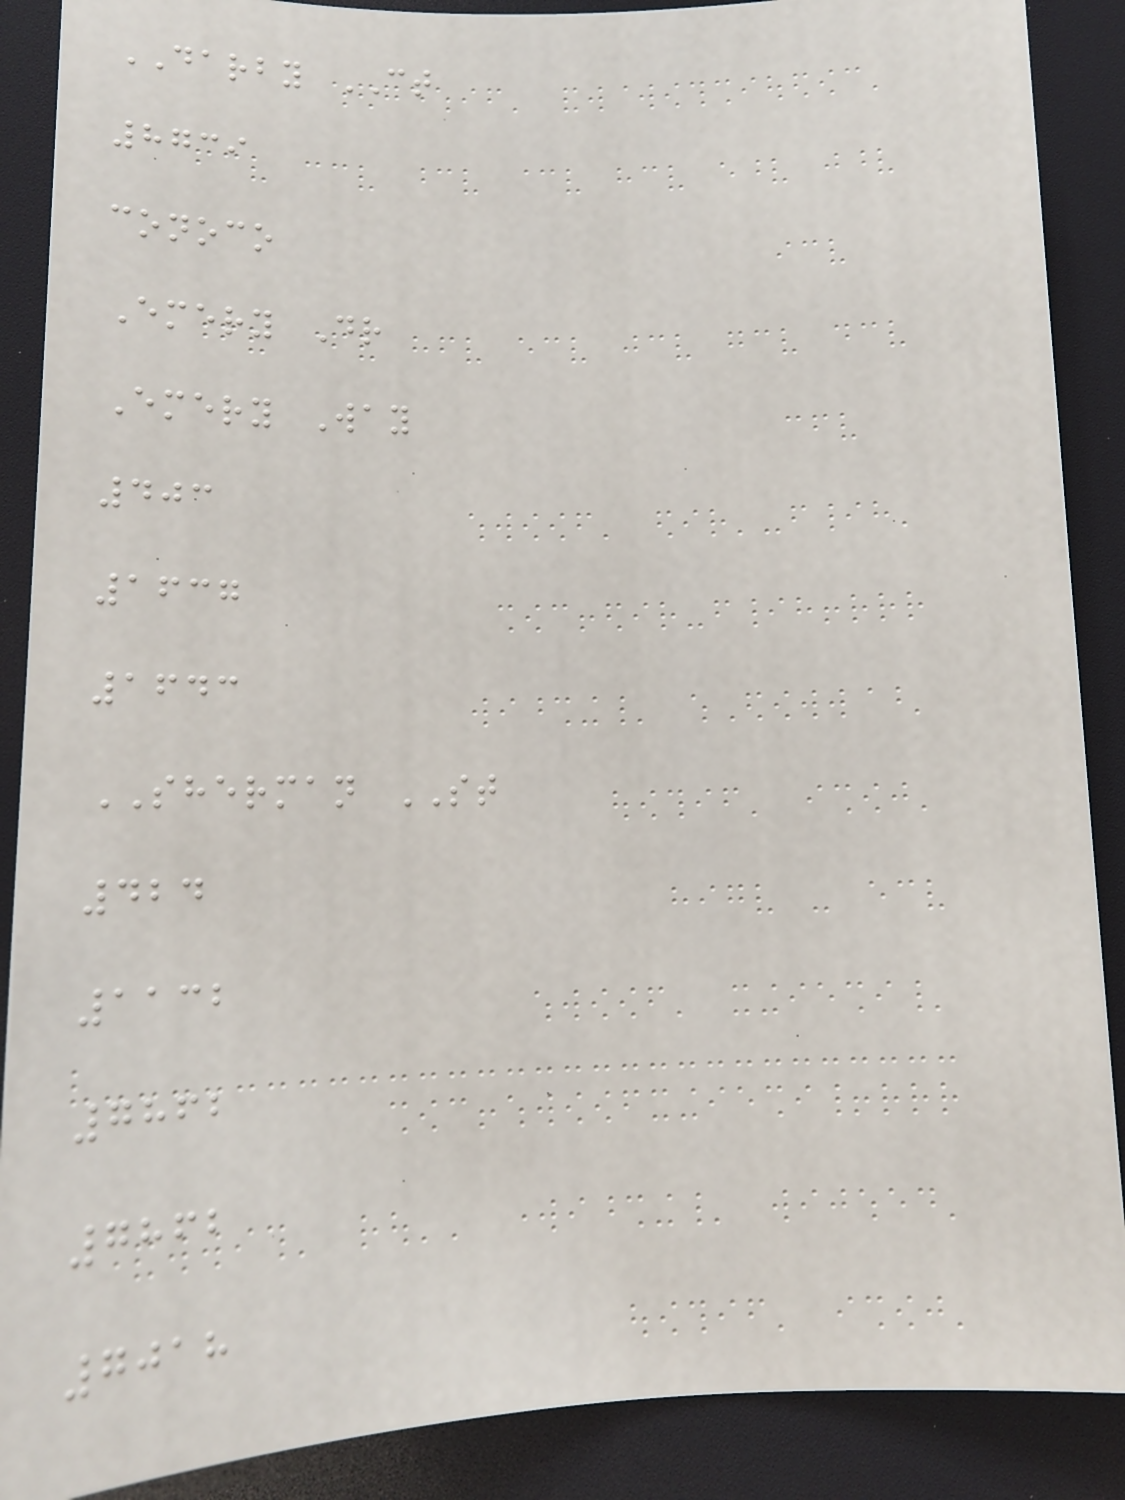DARBY CT
8739
conoco
Emery Dr
Emery Way
403
1637
1643
SHERMAN ST
424
1132
7862
7862
7018
